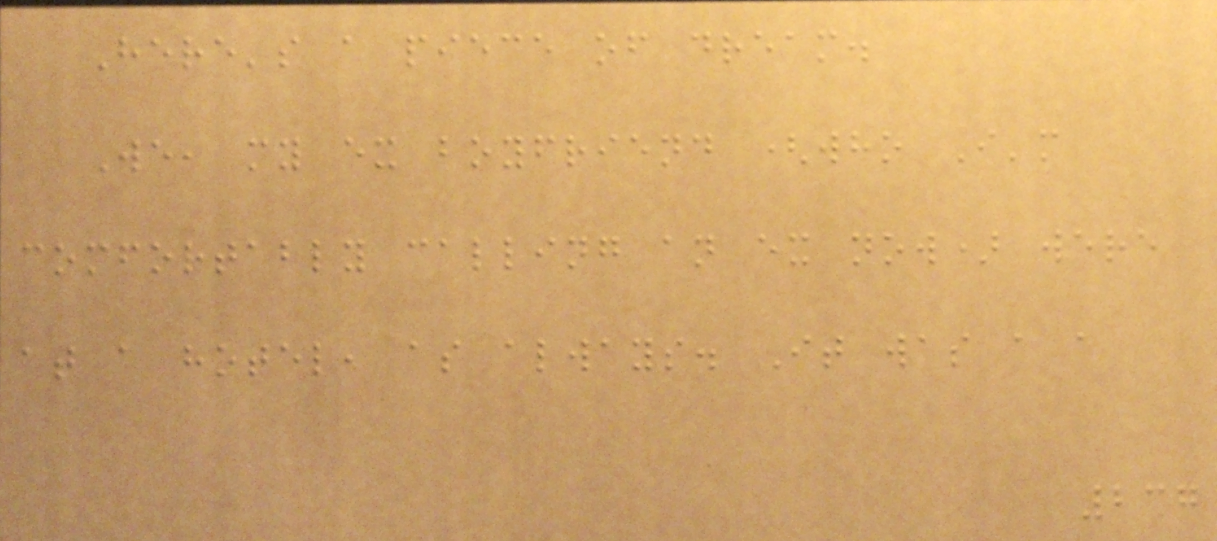Here's a piece of dream.
We, my ex boyfriend (who I'm
comfortably calling an ex now) were
at a hotel, as always. It was a a
237
